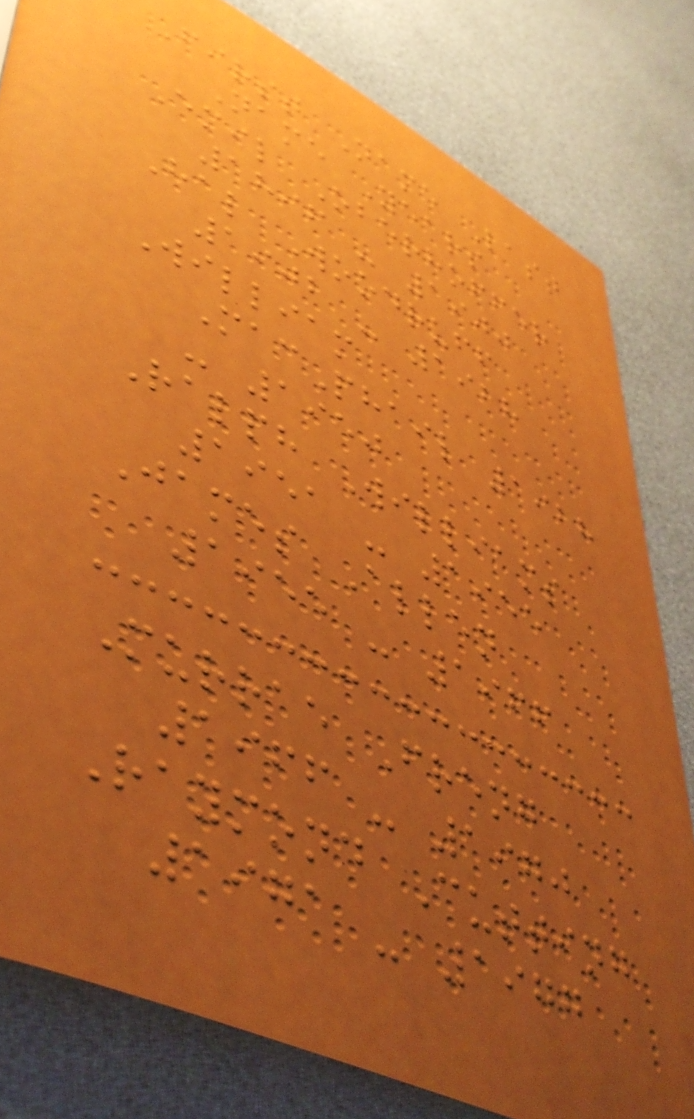First Name Last
Name Years
Emil Oberhoffer
1896 - 1900
Hal Woodruff
1902 - 1928
William
MacPhail 1928
- 1950
Ralph Williams
1951 - 1955
James Allen
1955 - 1966
Murrae Freng
1966 - 1970
Raymond Cutting
1971 - 1977
